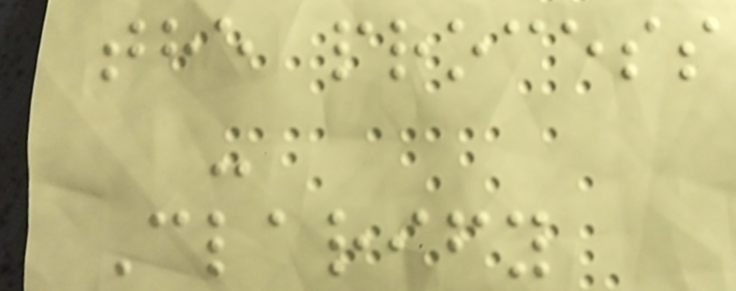the process
-
Clarify
